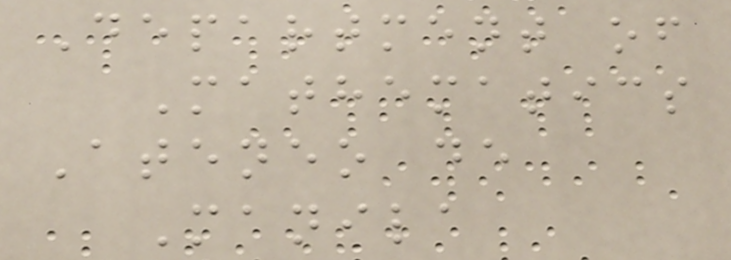Department of
Mathematics
Ateneo de
Manila
